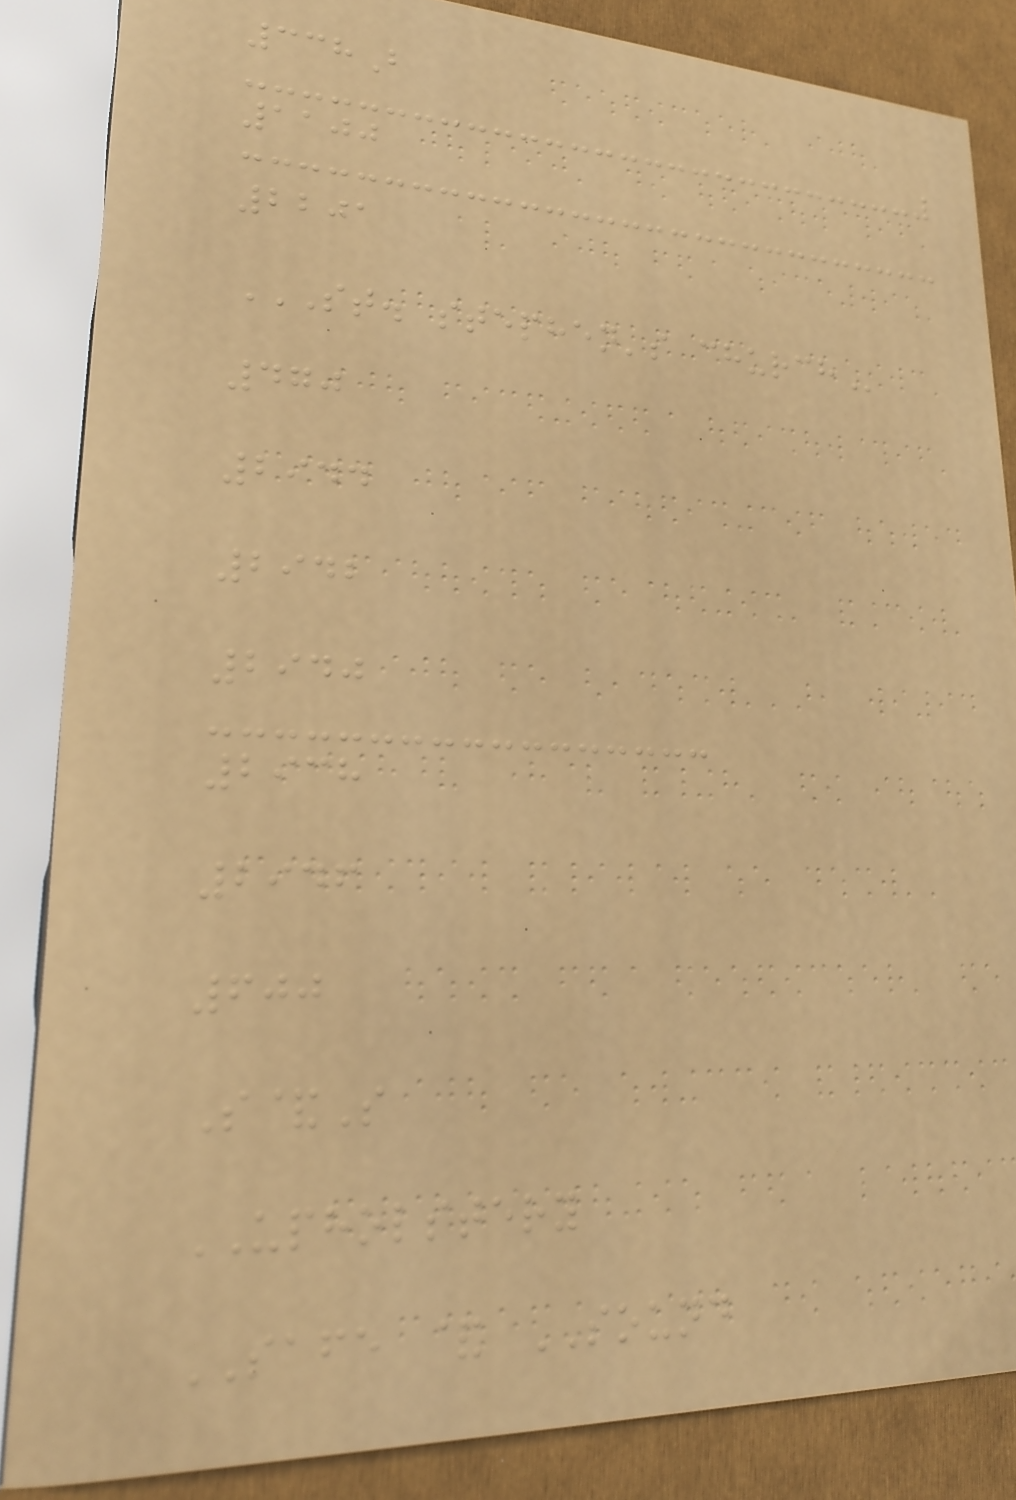338B
1100
2201
ST. STEPHEN'S CHURCH
470
2944
2942
2940
2938
2946
600
S&S
UPHOLSTERY
SAFE & SOUND
